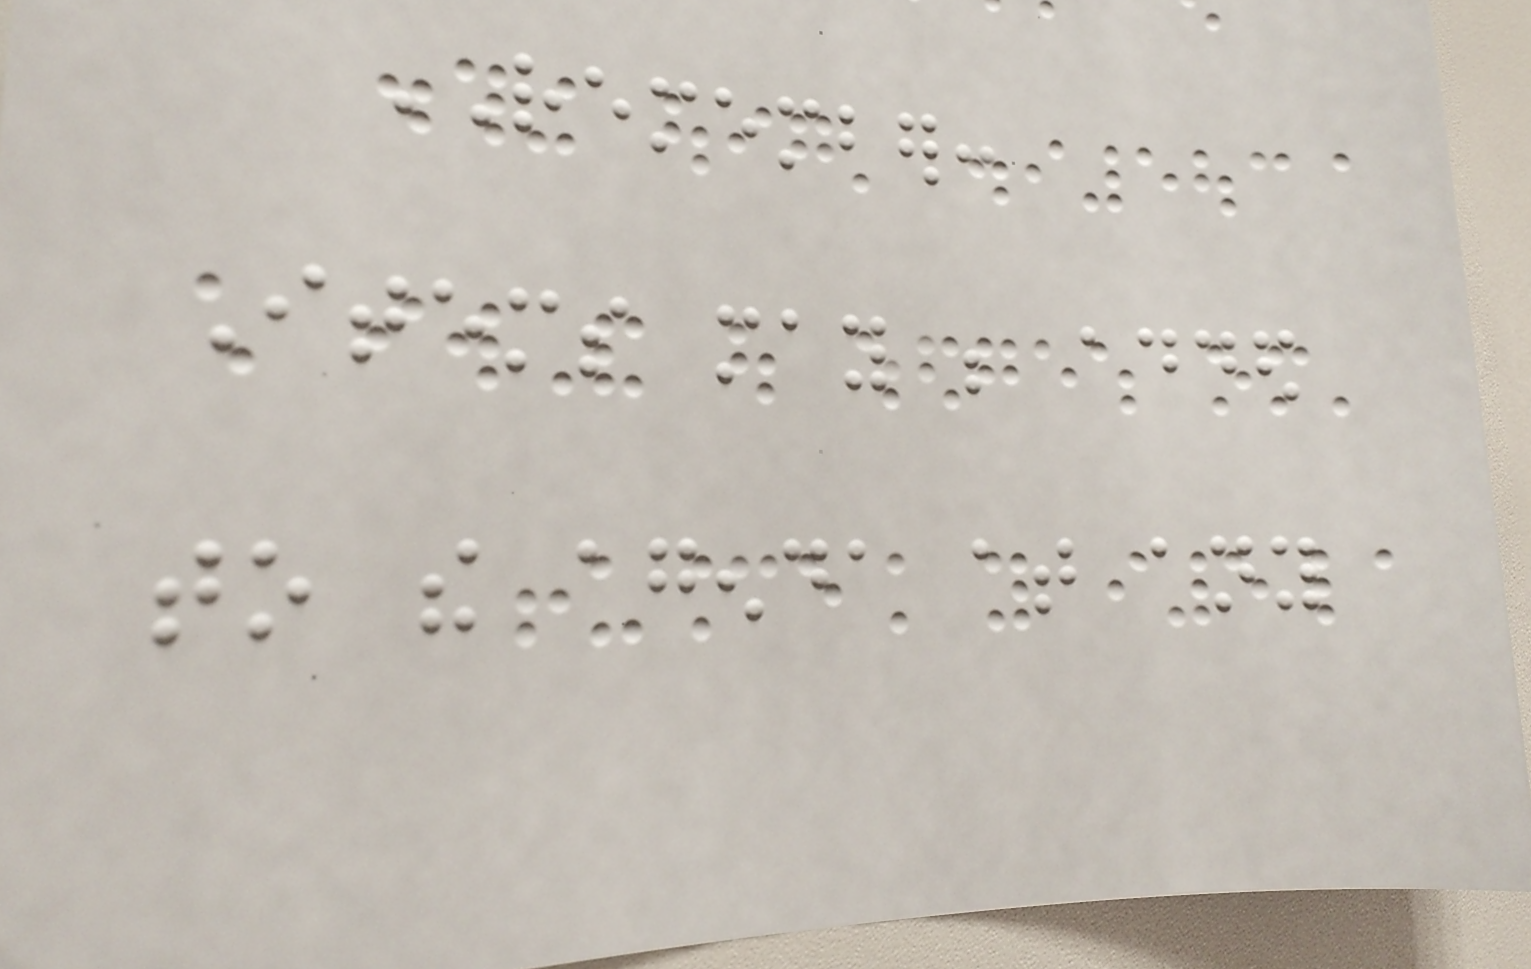REMEMBER:
Items may be added
to the agenda at any
